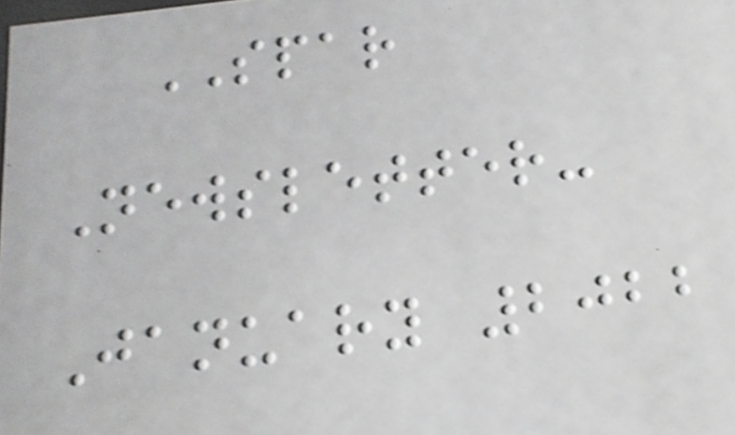SPAR
Newsletter-
January 2022
